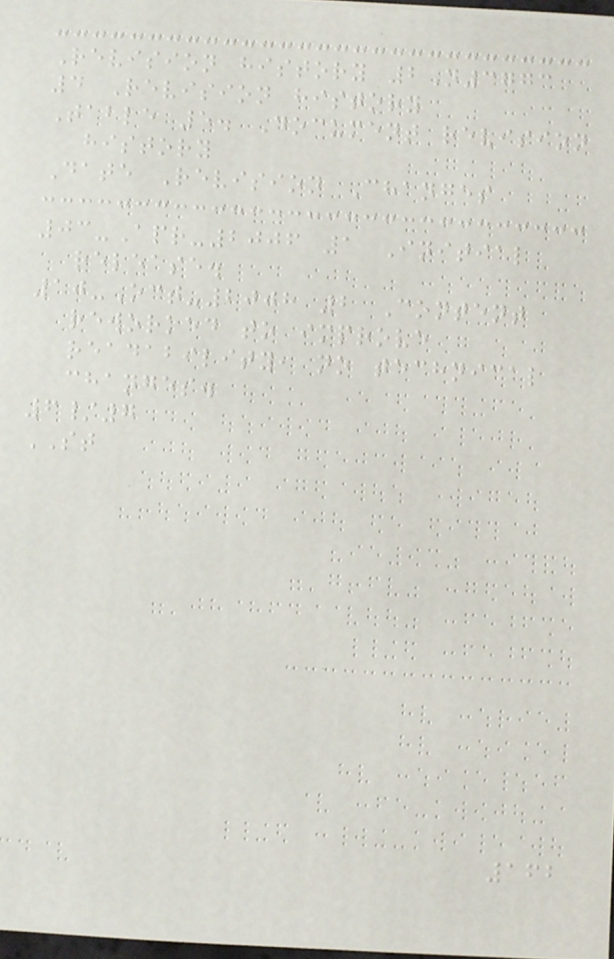Revision history 2N3773
4 Revision history
Table 5. Document revision
history
Date Revision Changes
03-Apr-2006 1 Initial
release.
10-Oct-2008 2 Content
reworked to improve
readability, no technical
changes.
6/7
ST
162
